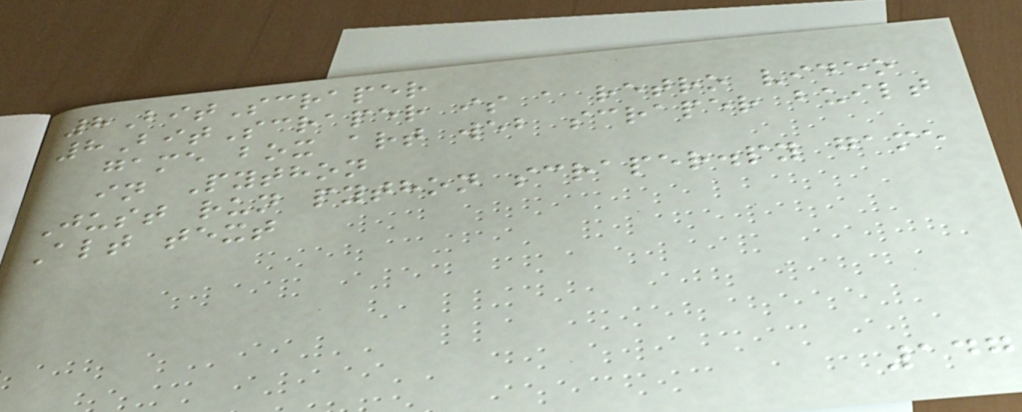8BitScraper
8BitScraper is a retro video
game box art web scraper built
in Python
Just run python scraper.py game
Alt text
147
